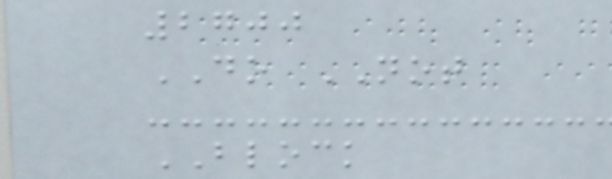2700
DO NOT
BLOCK
